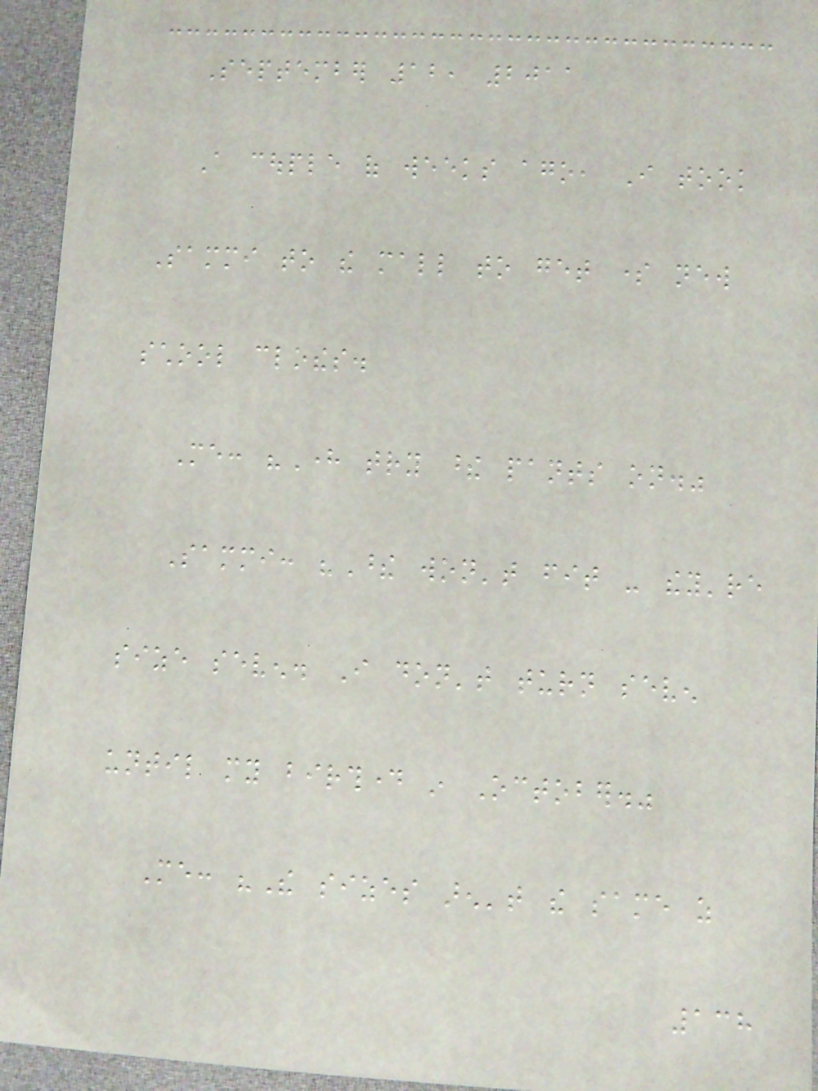September 12, 2011
A couple of weeks ago, I took
Sammi to the mall to get some new
school clothes.
Me: "Here try these pants on."
Sammi: "These won't fit - they're
size seven. I don't turn seven
until my birthday in October."
Me: "The sizes aren't the same as
138
